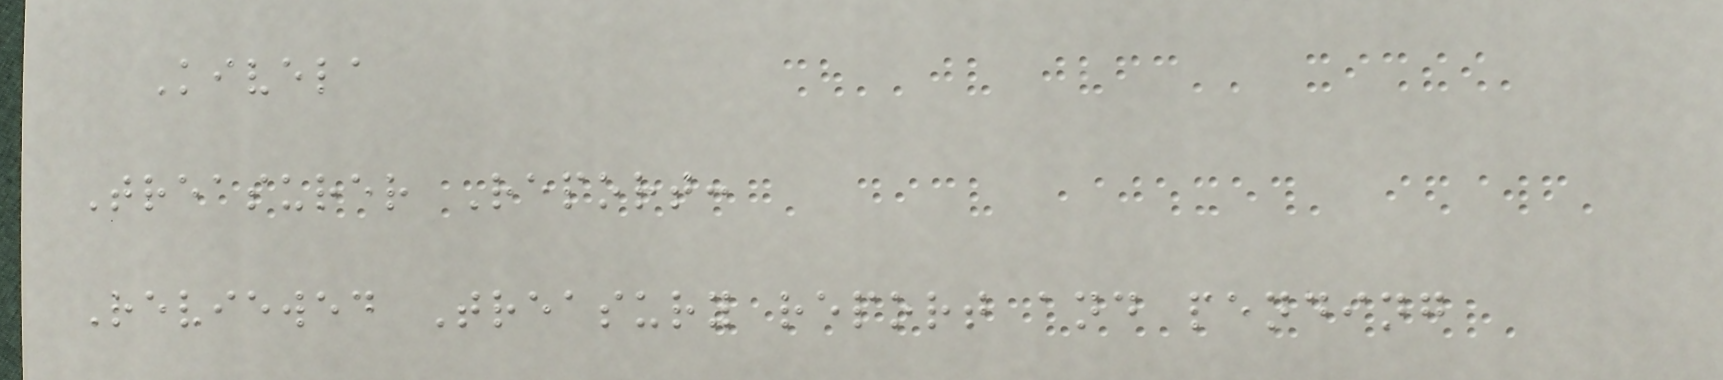Kivela
Treasurer Report:
Reviewed Treasury report and pending
